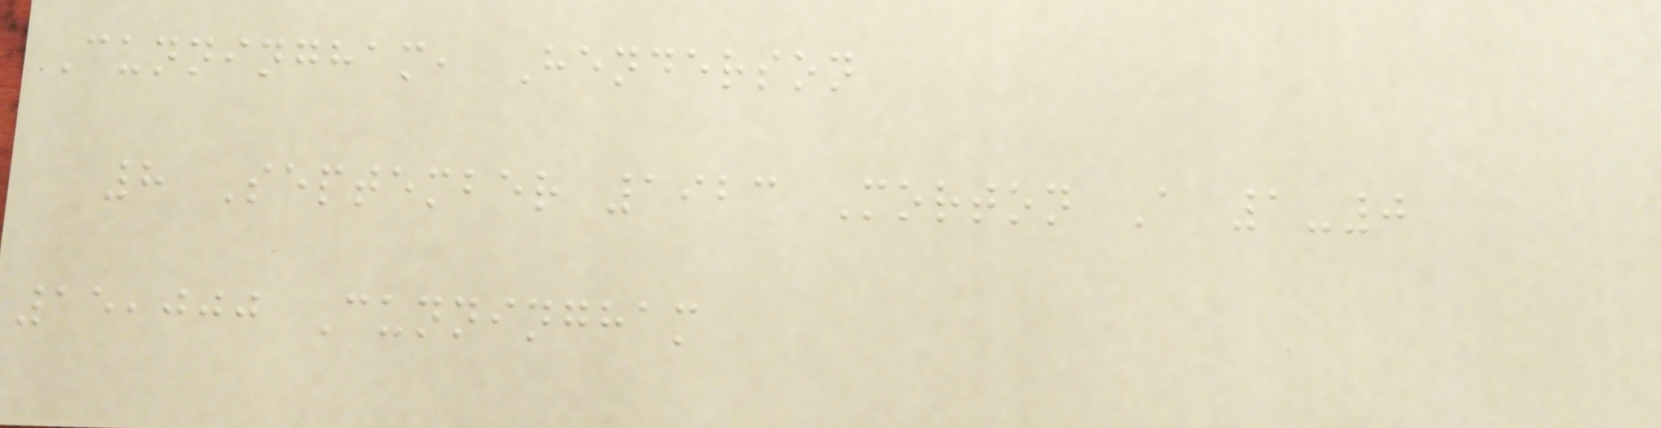Cunningham, Henderson
8 September 1923 Morton A 1-0
15,000 Cunningham
